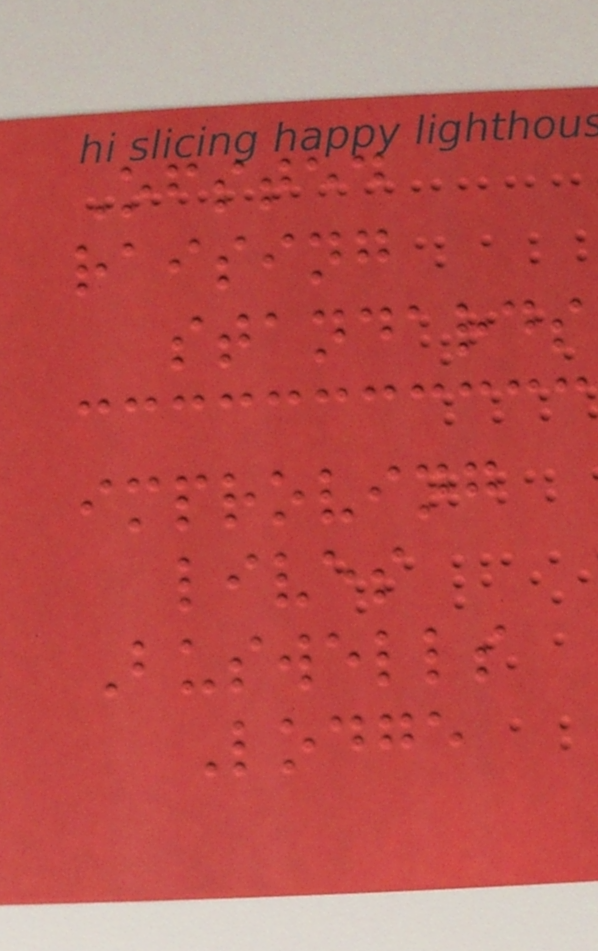Ofsted
raising
standards
improving
lives
Buswells
Lodge
